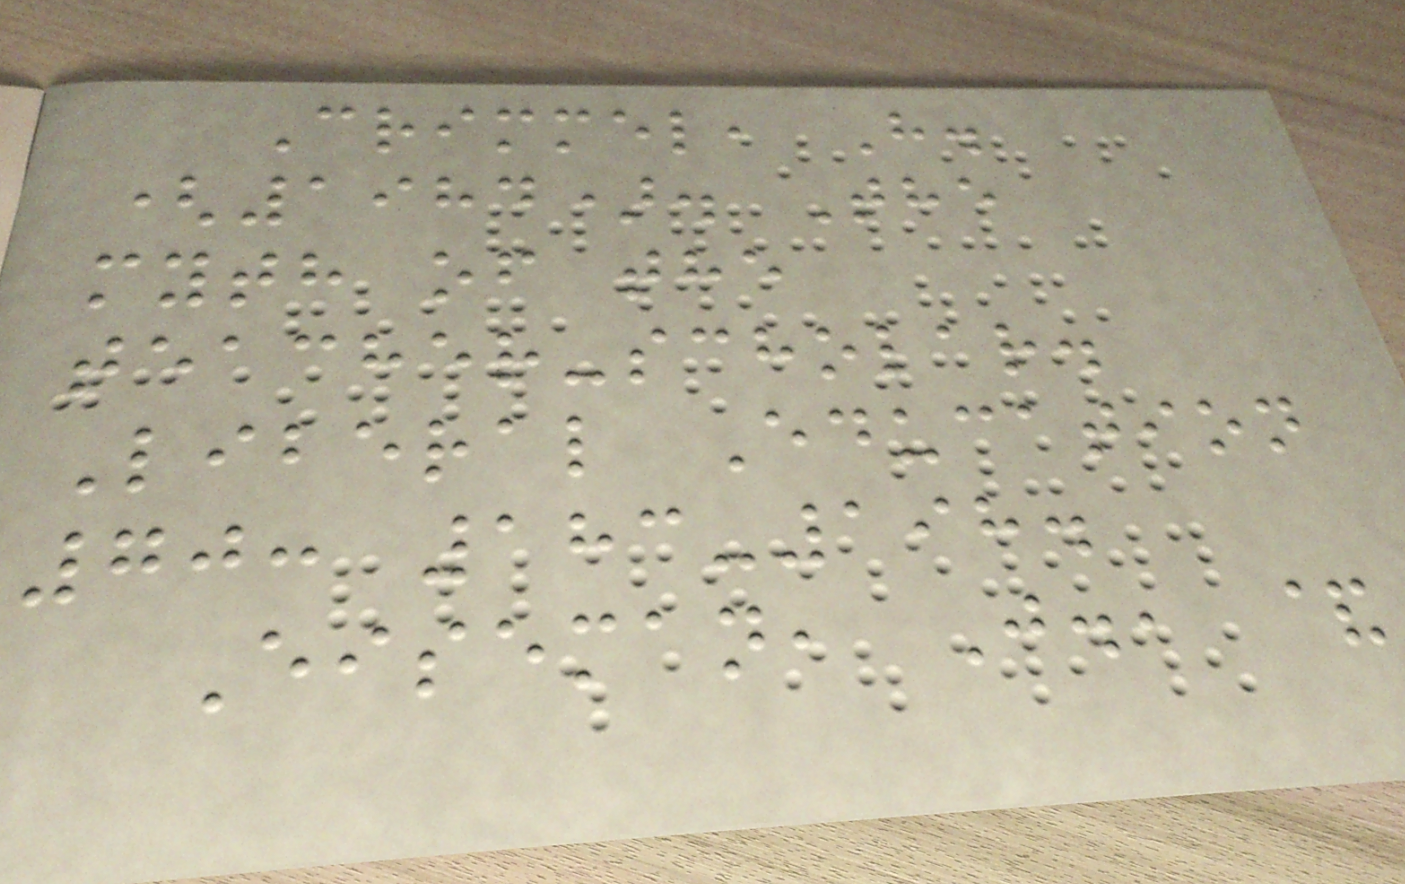Crimmel, H.
(1984). The
myth of the
teacher-scholar.
Liberal Education
70: 183-198.
Eiseman, J., &
